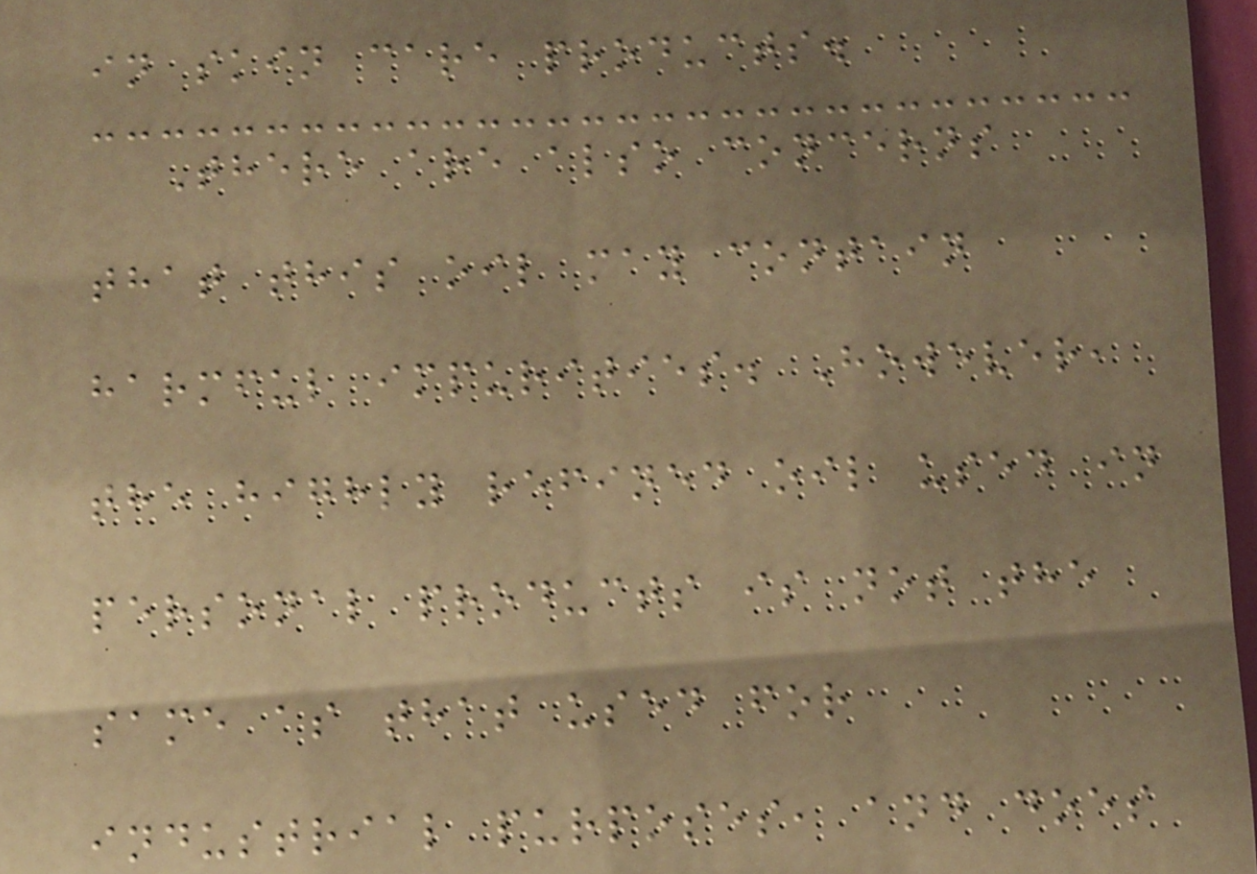in skin care products.
There are also concerns
that this oil may contain
harmful impurities. However,
the highly refined oil used in
personal products is not the
same as that used for
industrial purposes, and does
